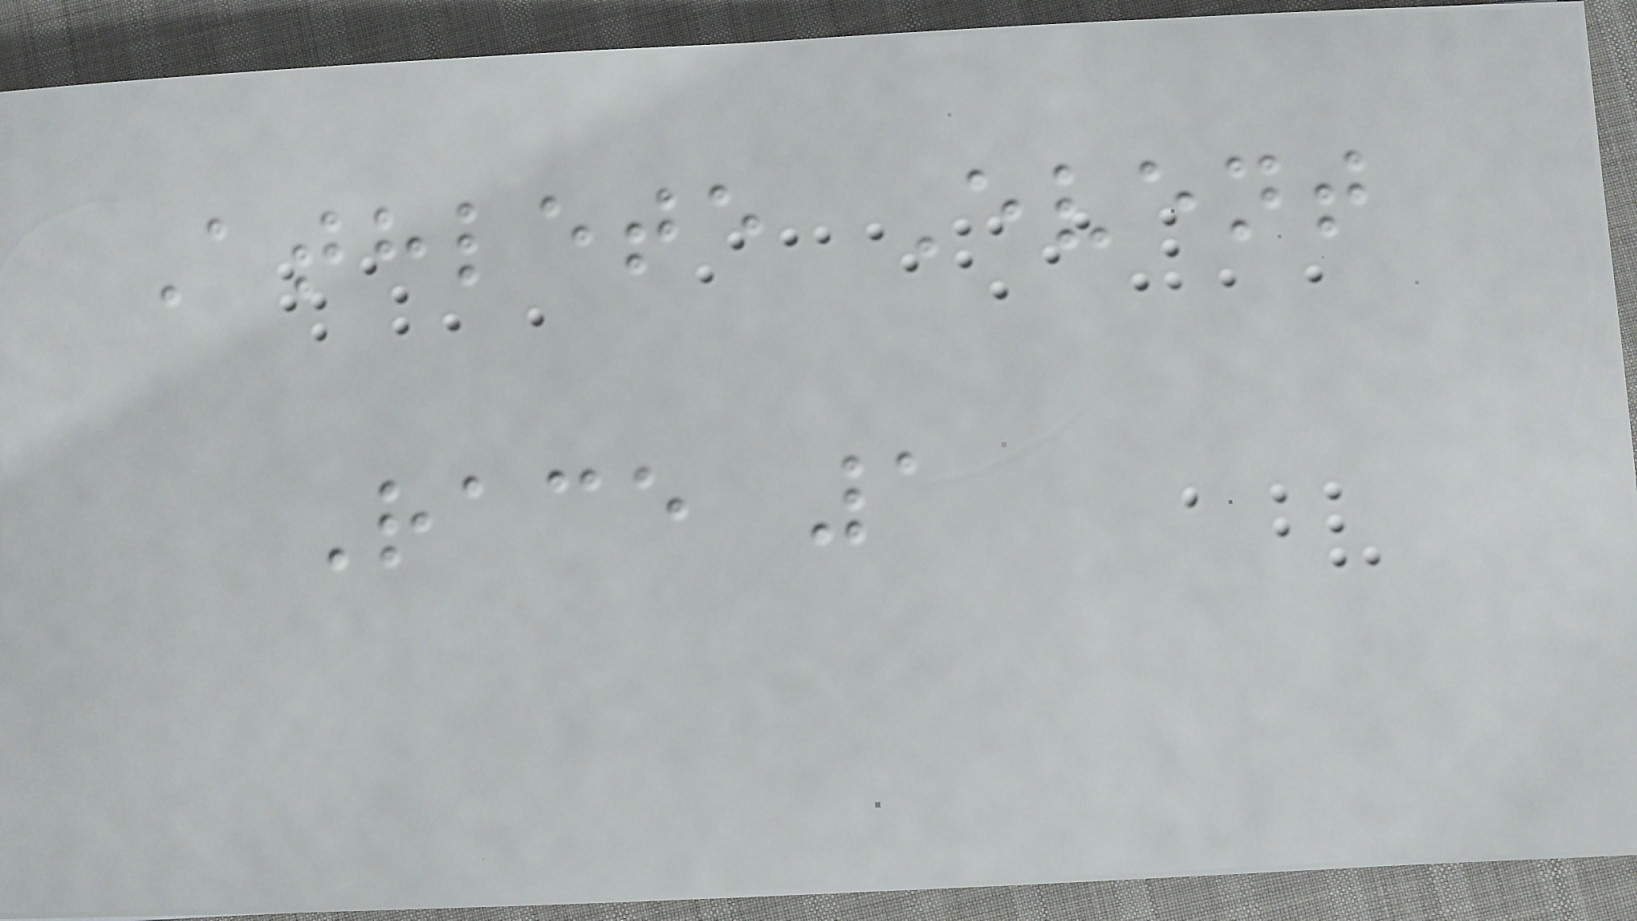Athlete Event
Race 1
